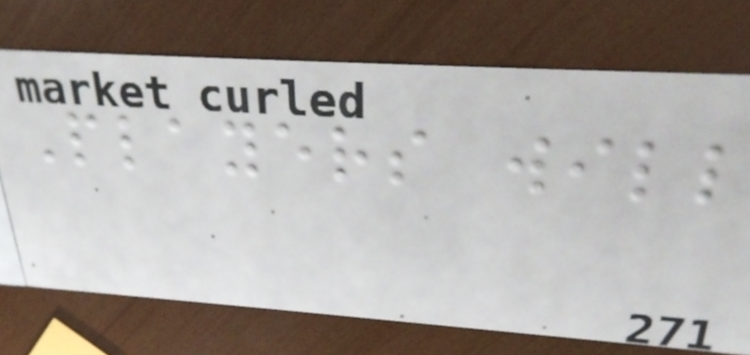Players will
